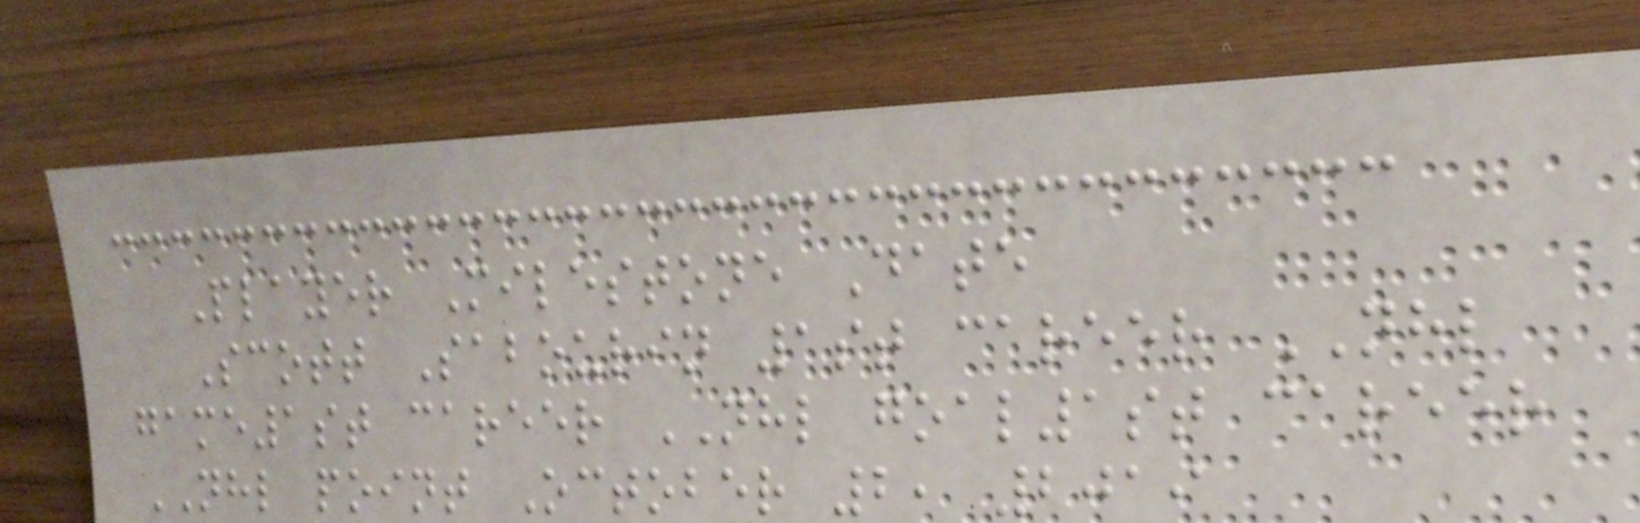Player Milestone Date
Scott Sabourin 1st career NHL
game1st career NHL goal1st career
NHL point October 2, 2019
